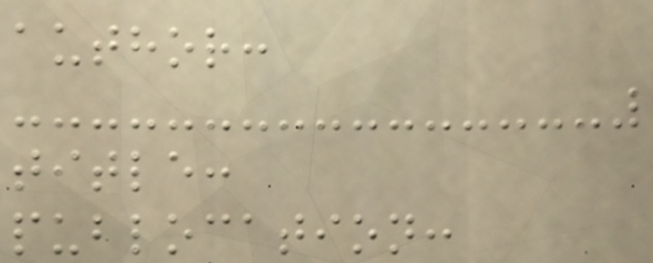author:
title:
publocation:
